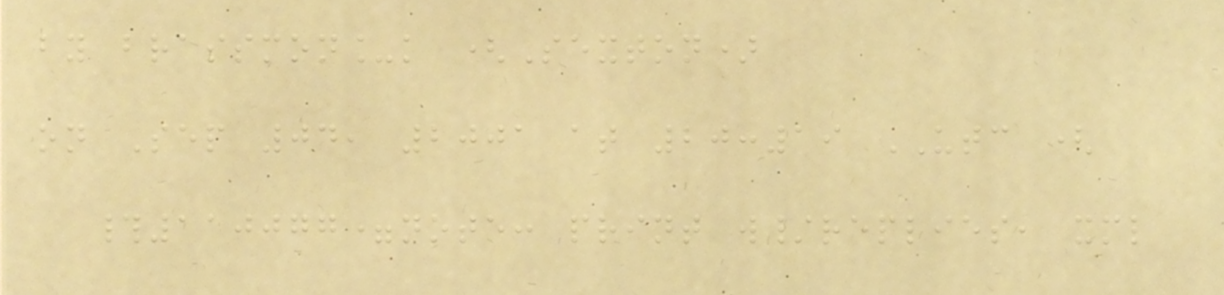by brassmon_k (Sexton)
on Sep 04, 2001 at 20:19 UTC (
#110077=note: print w/replies, xml
